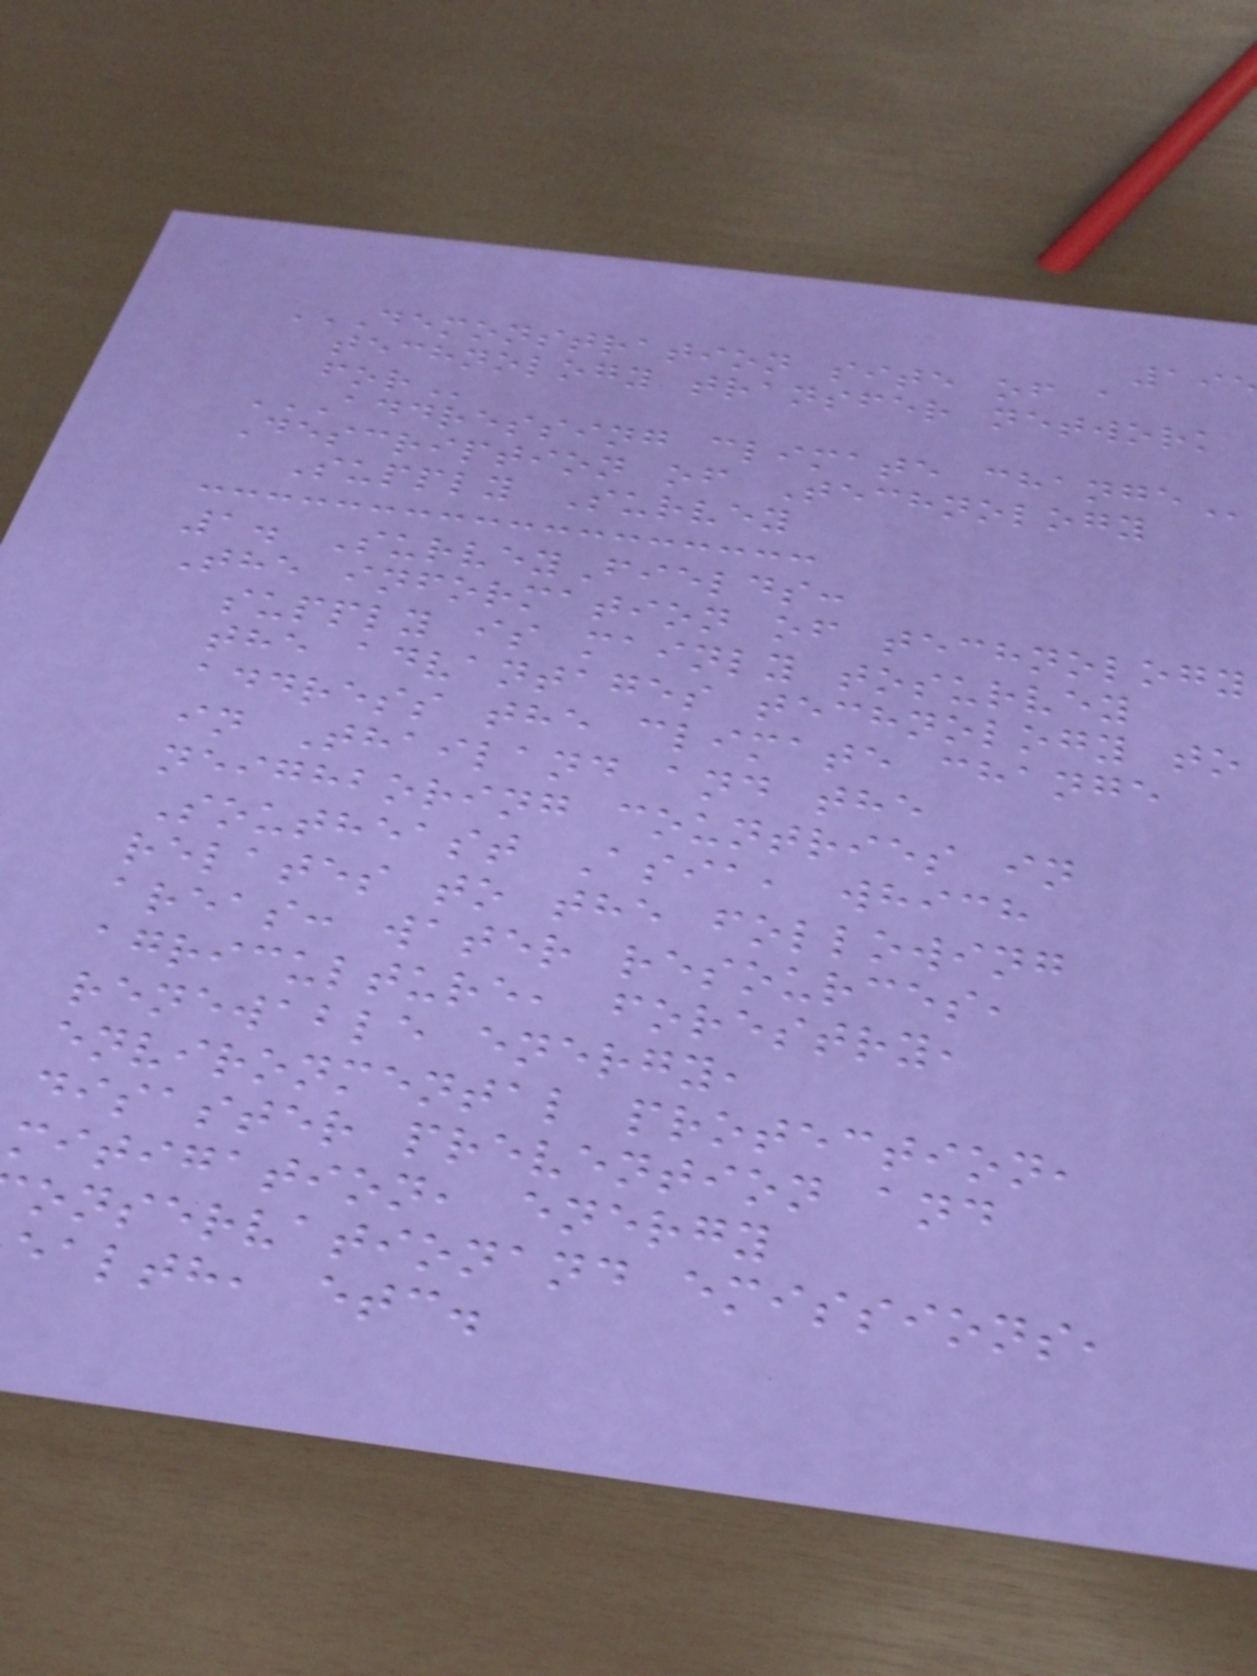DEMONSTRATION SITE OF A
technology transfer network
ADDRESSING CLIMATE CHANGE
Description of Technology
Supply Survey
1. SurveyFields:
The information of technology
supply is mainly tosurvey
the advantages technology to
address the climate change
in Thailand and the
neighboring countries in
Southeast Asia, which
relates to the following
areas: water resources,
agriculture, forestry,
renewable energy,
environmental protection,
disaster prevention and
mitigation, energy
onservationand emissions,
ealth, etc.
